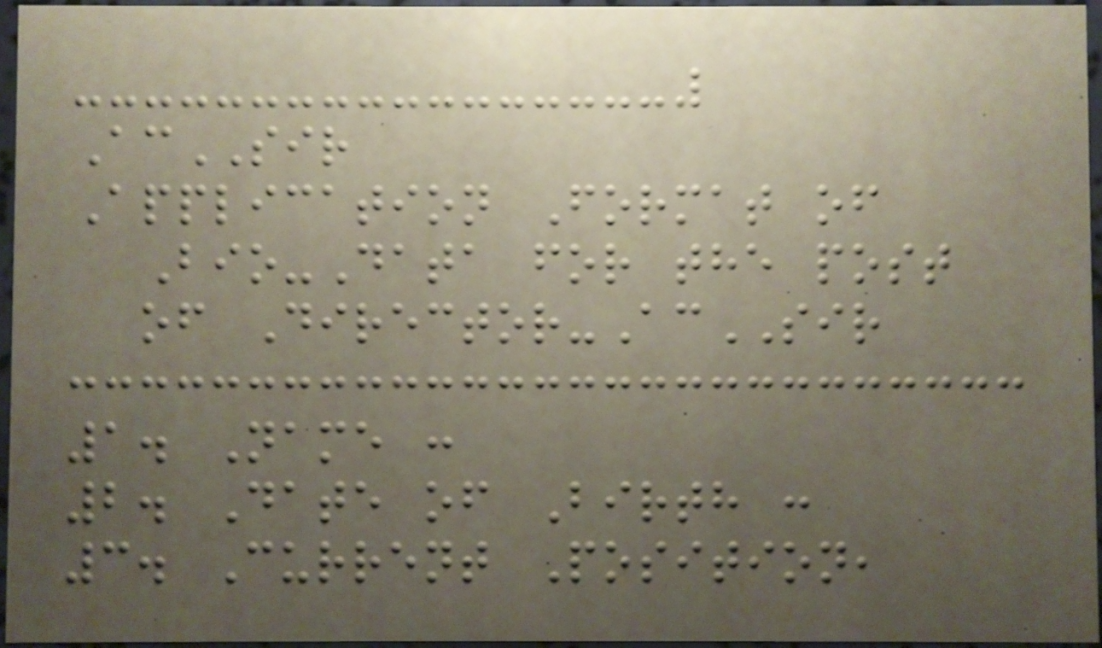AcSIR
Application Format of
Bio-Data for the post
of Director-AcSIR
1. Name :
2. Date of Birth :
3. Current Position,
